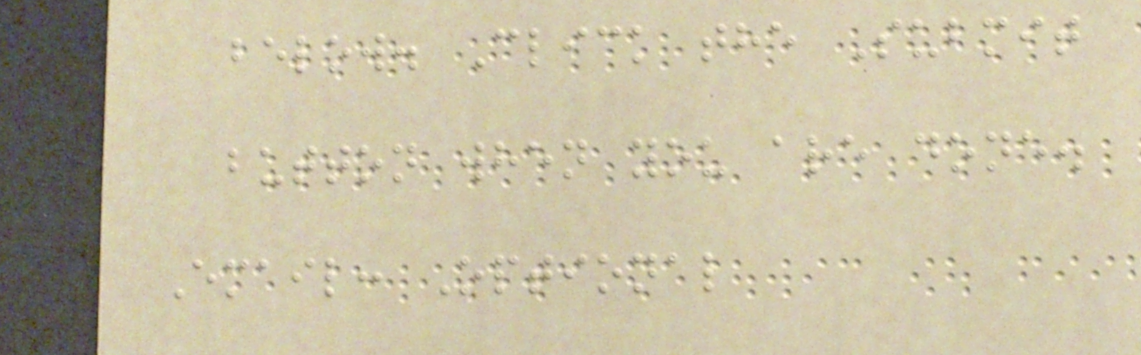below. Click the Submit
button when you are done.
Email: Optional
